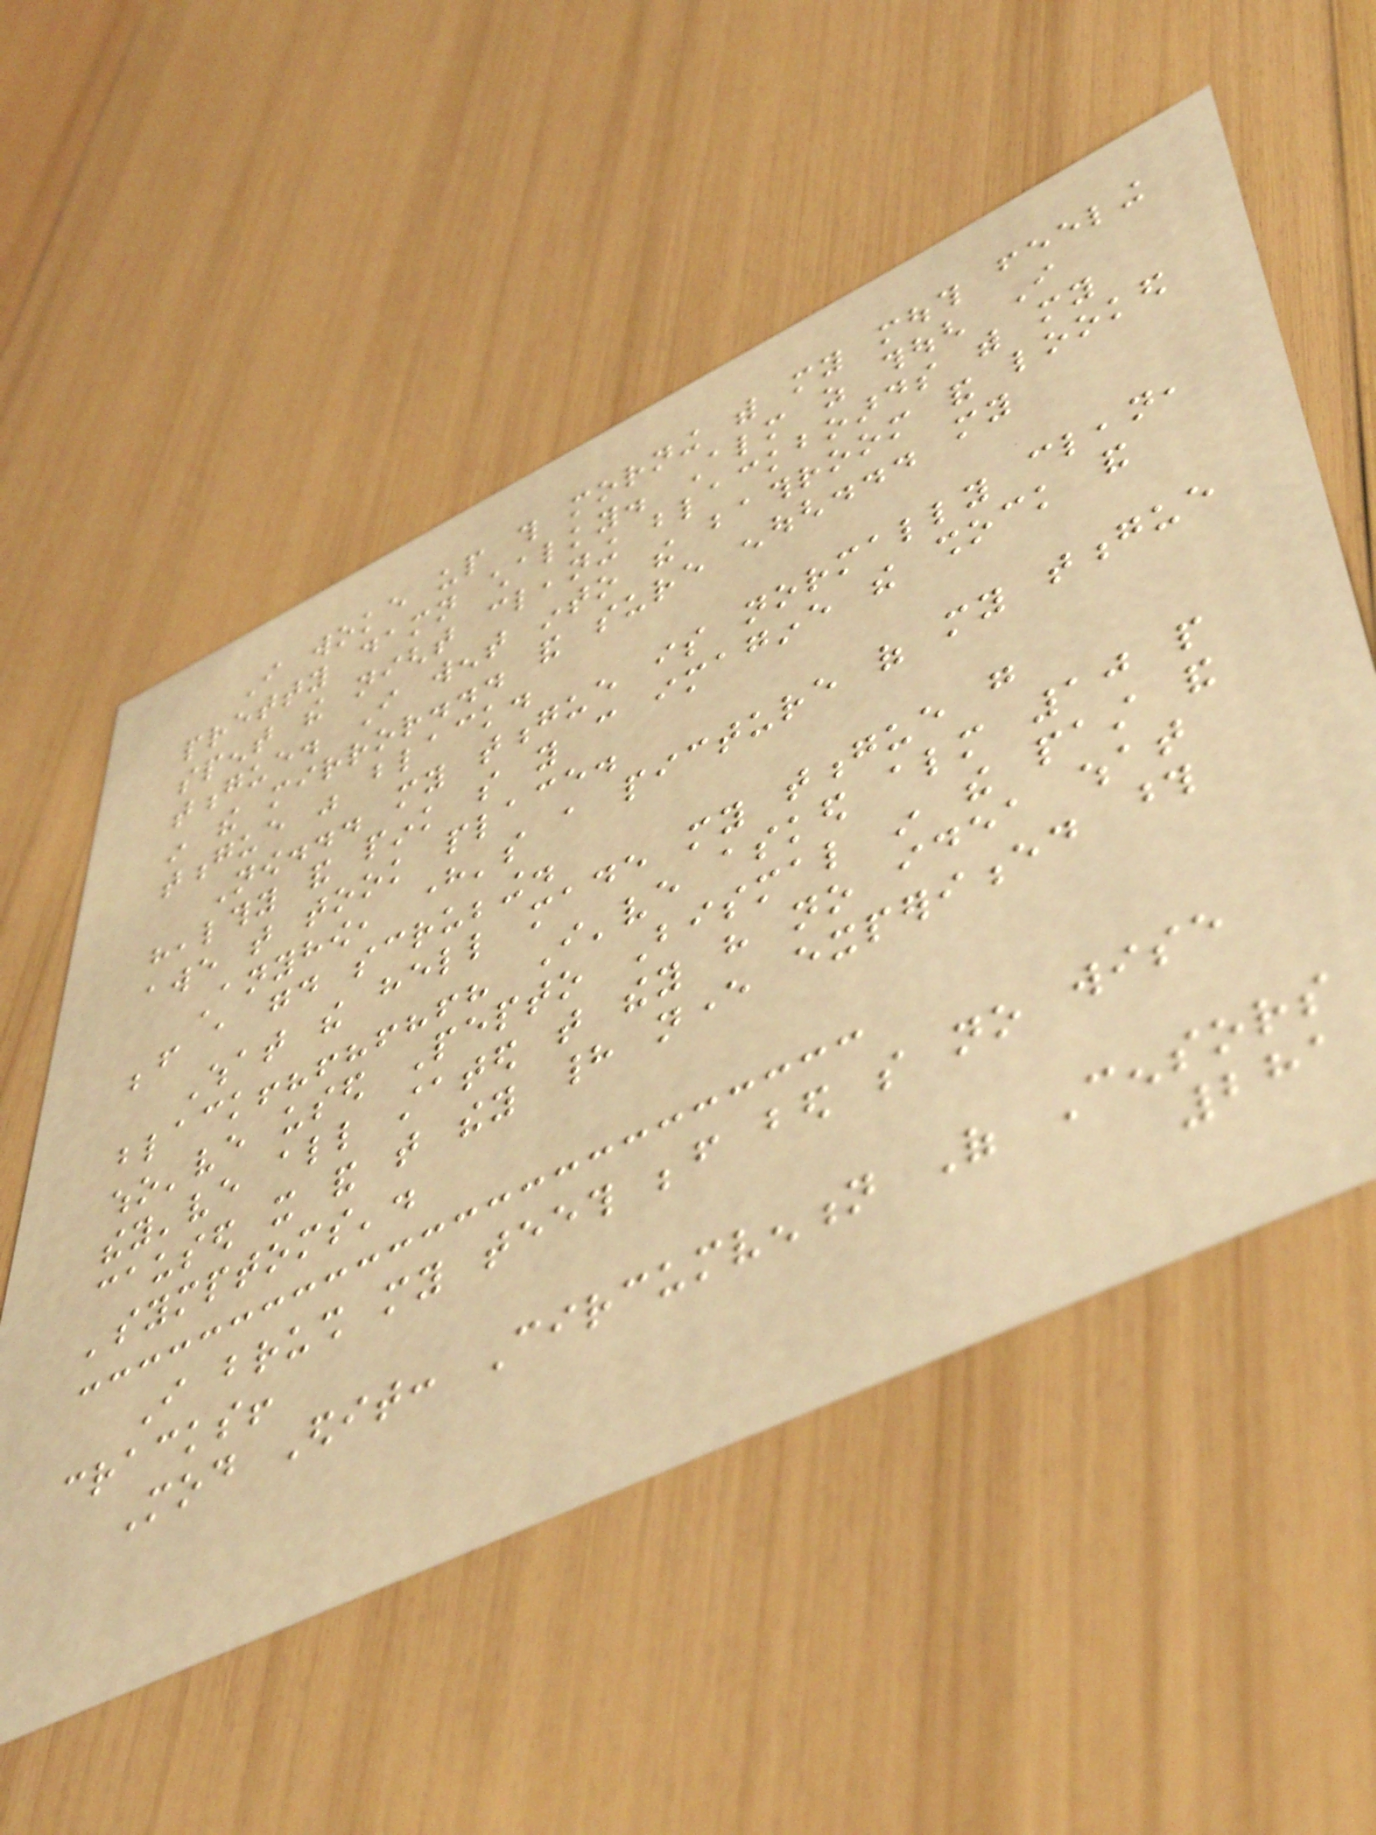I woke up this morning with my mouth feeling
pretty damn chalky. Almost as though I
spent the night cleaning blackboards with my
tongue. I went into the bathroom and looked
in the mirror... and sure enough... my
tongue was black.
Now... my tongue is normally clean,
healthy and pink so you can imagine the shock and
awe that took place.
Anyhow, here's a picture of my tongue
before a good scrubbing.
What the hell made my tongue go
black!?!?!?!? I've asked almost 10 people
who've used Pepto Bismal in the past and
they've all stated that they have no idea what
caused it and that they had never experienced those
'symptoms'.
I brush my teeth before bed so no wise
cracks!
Mod Edit: Circumvention Of Censors
281
